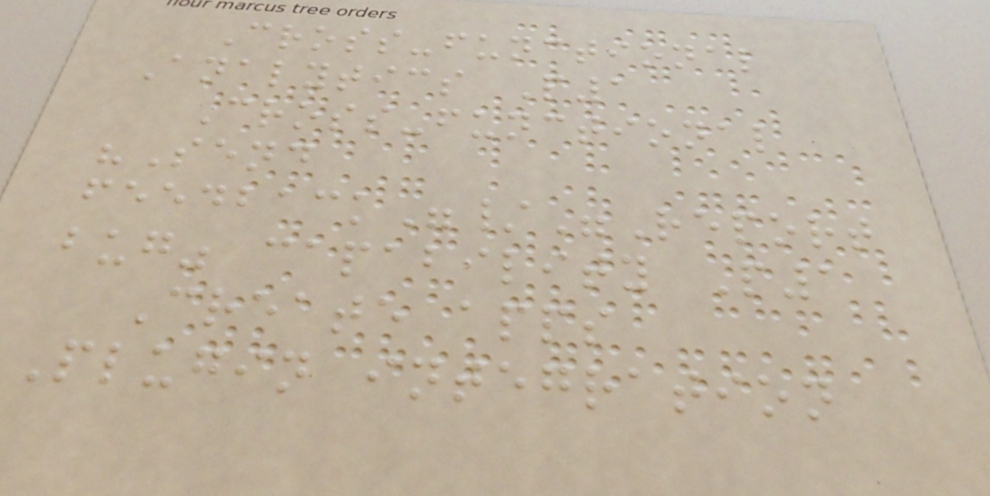Cross-functional
Analytics P1
Cross-functional
"Send
feedback"/"Report
bug" capability P1
Create apps
Plugin integration
